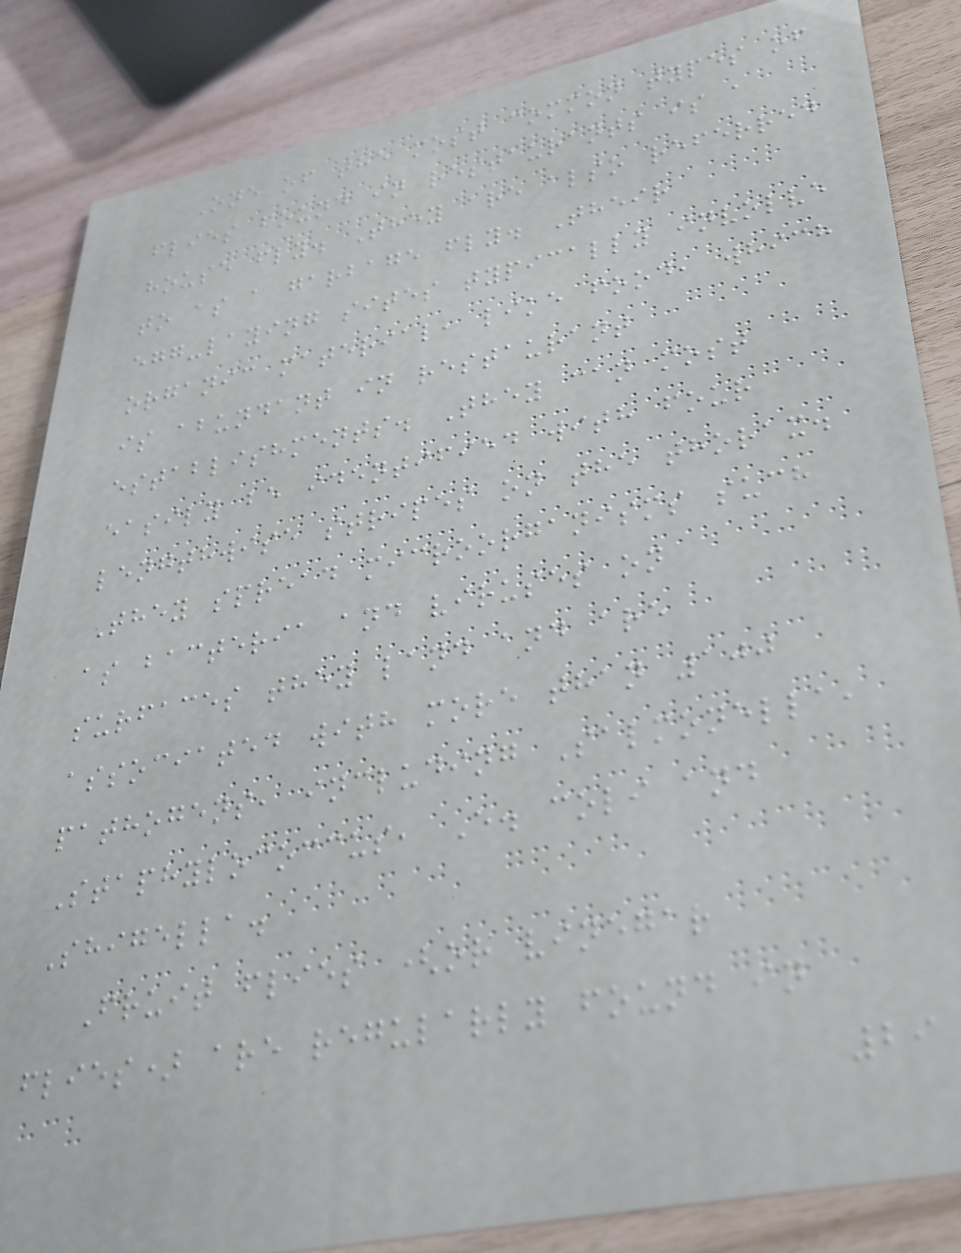One of the most common types of
flies found in restaurants is a
house fly. They are also referred
to as a garbage fly. Their
egg-laying sites typically involve
organic material, like food, which
is abundant in restaurant
establishments. They can most
easily be identified with four
lengthwise stripes on the thorax.
They spread microorganisms such
as bacteria and viruses on
surfaces they land and are
associated with more than 100
pathogens, including Salmonella,
Staphylococcus, E. coli and
Shigella.
Fruit flies (or vinegar
flies) are regularly found in
29
